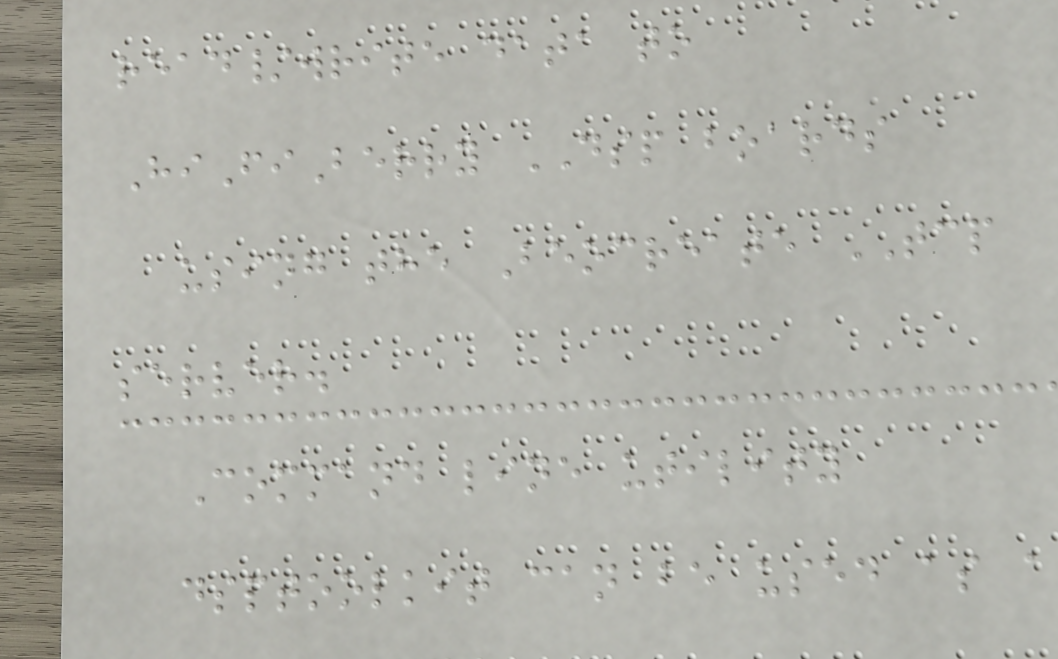read/write data to
HiFiBerry DSP boards
using the Beocreate TCP
server.
Command line utility
dsptoolkit can be used as a
